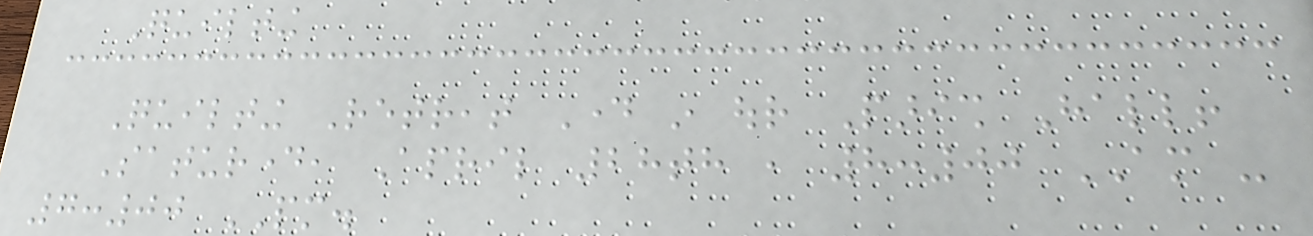Quilting
Quilting Retreat Day in our Parish Hall!
Saturday, April 28th , 8:00 AM -
7:00 PM.
